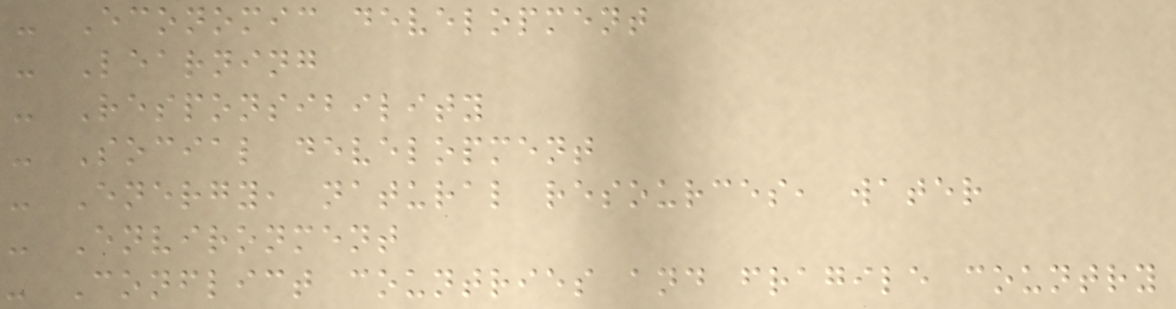- Economic development
- Learning
- Responsibility
- Social development
- Energy, natural resources, water
- Environment
- Conflict countries and fragile country
